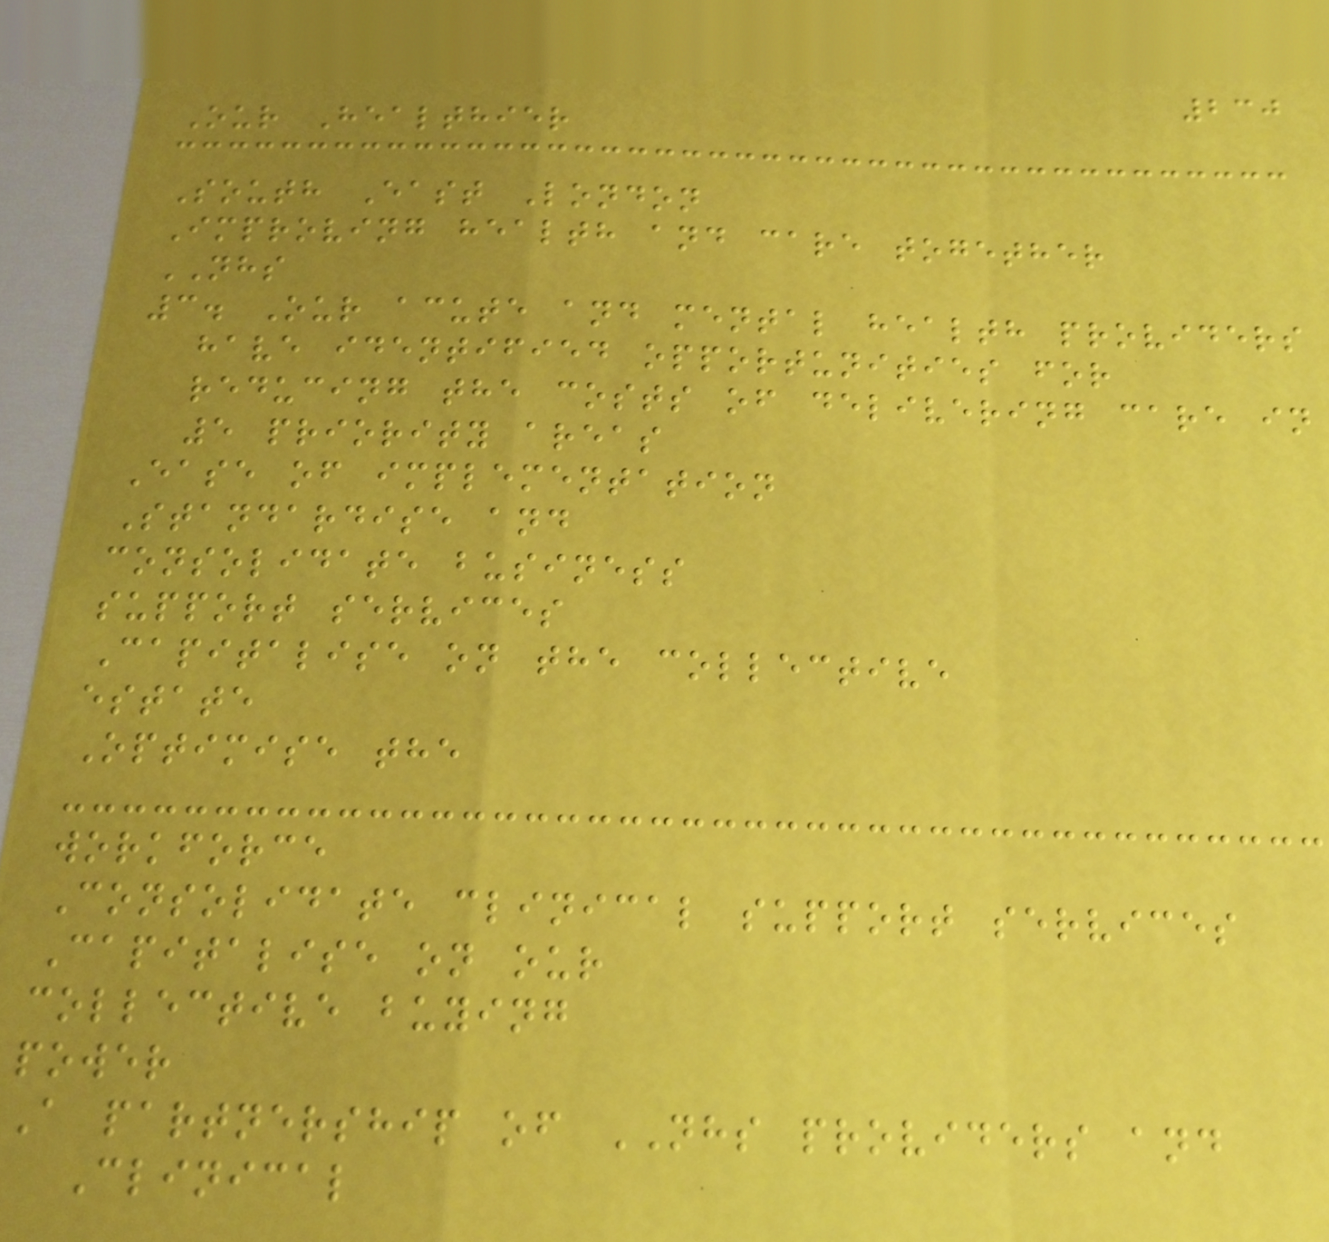230
Our Healthier
South East London
Improving health and care together
NHS
3. Our acute and mental health providers
have identified opportunities for
reducing the costs of delivering care in
5 priority areas
Ease of implementation
Standardise and
consolidate business
support services
Capitalise on the collective
estate
Optimise the
workforce
Consolidate clinical support services
Capitalise on our
collective buying
power
A partnership of NHS providers and
Clinical
